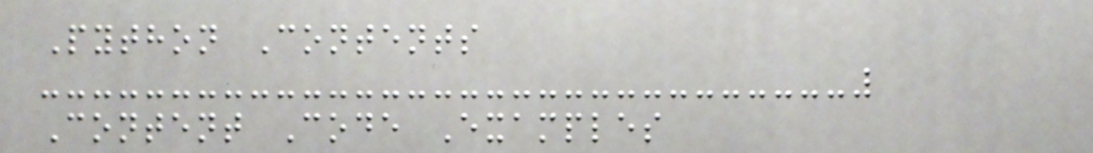Python Contents
Content Code Examples
